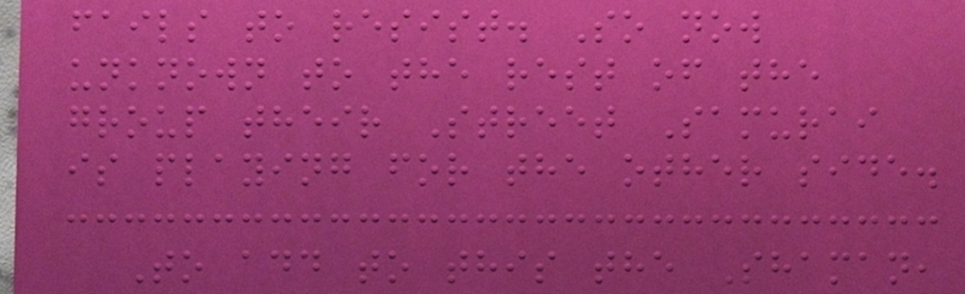fails to resist. So now
unknown to the rest of the
group their Street Samurai
is playing for the other side.
To add to this the Shaman,
